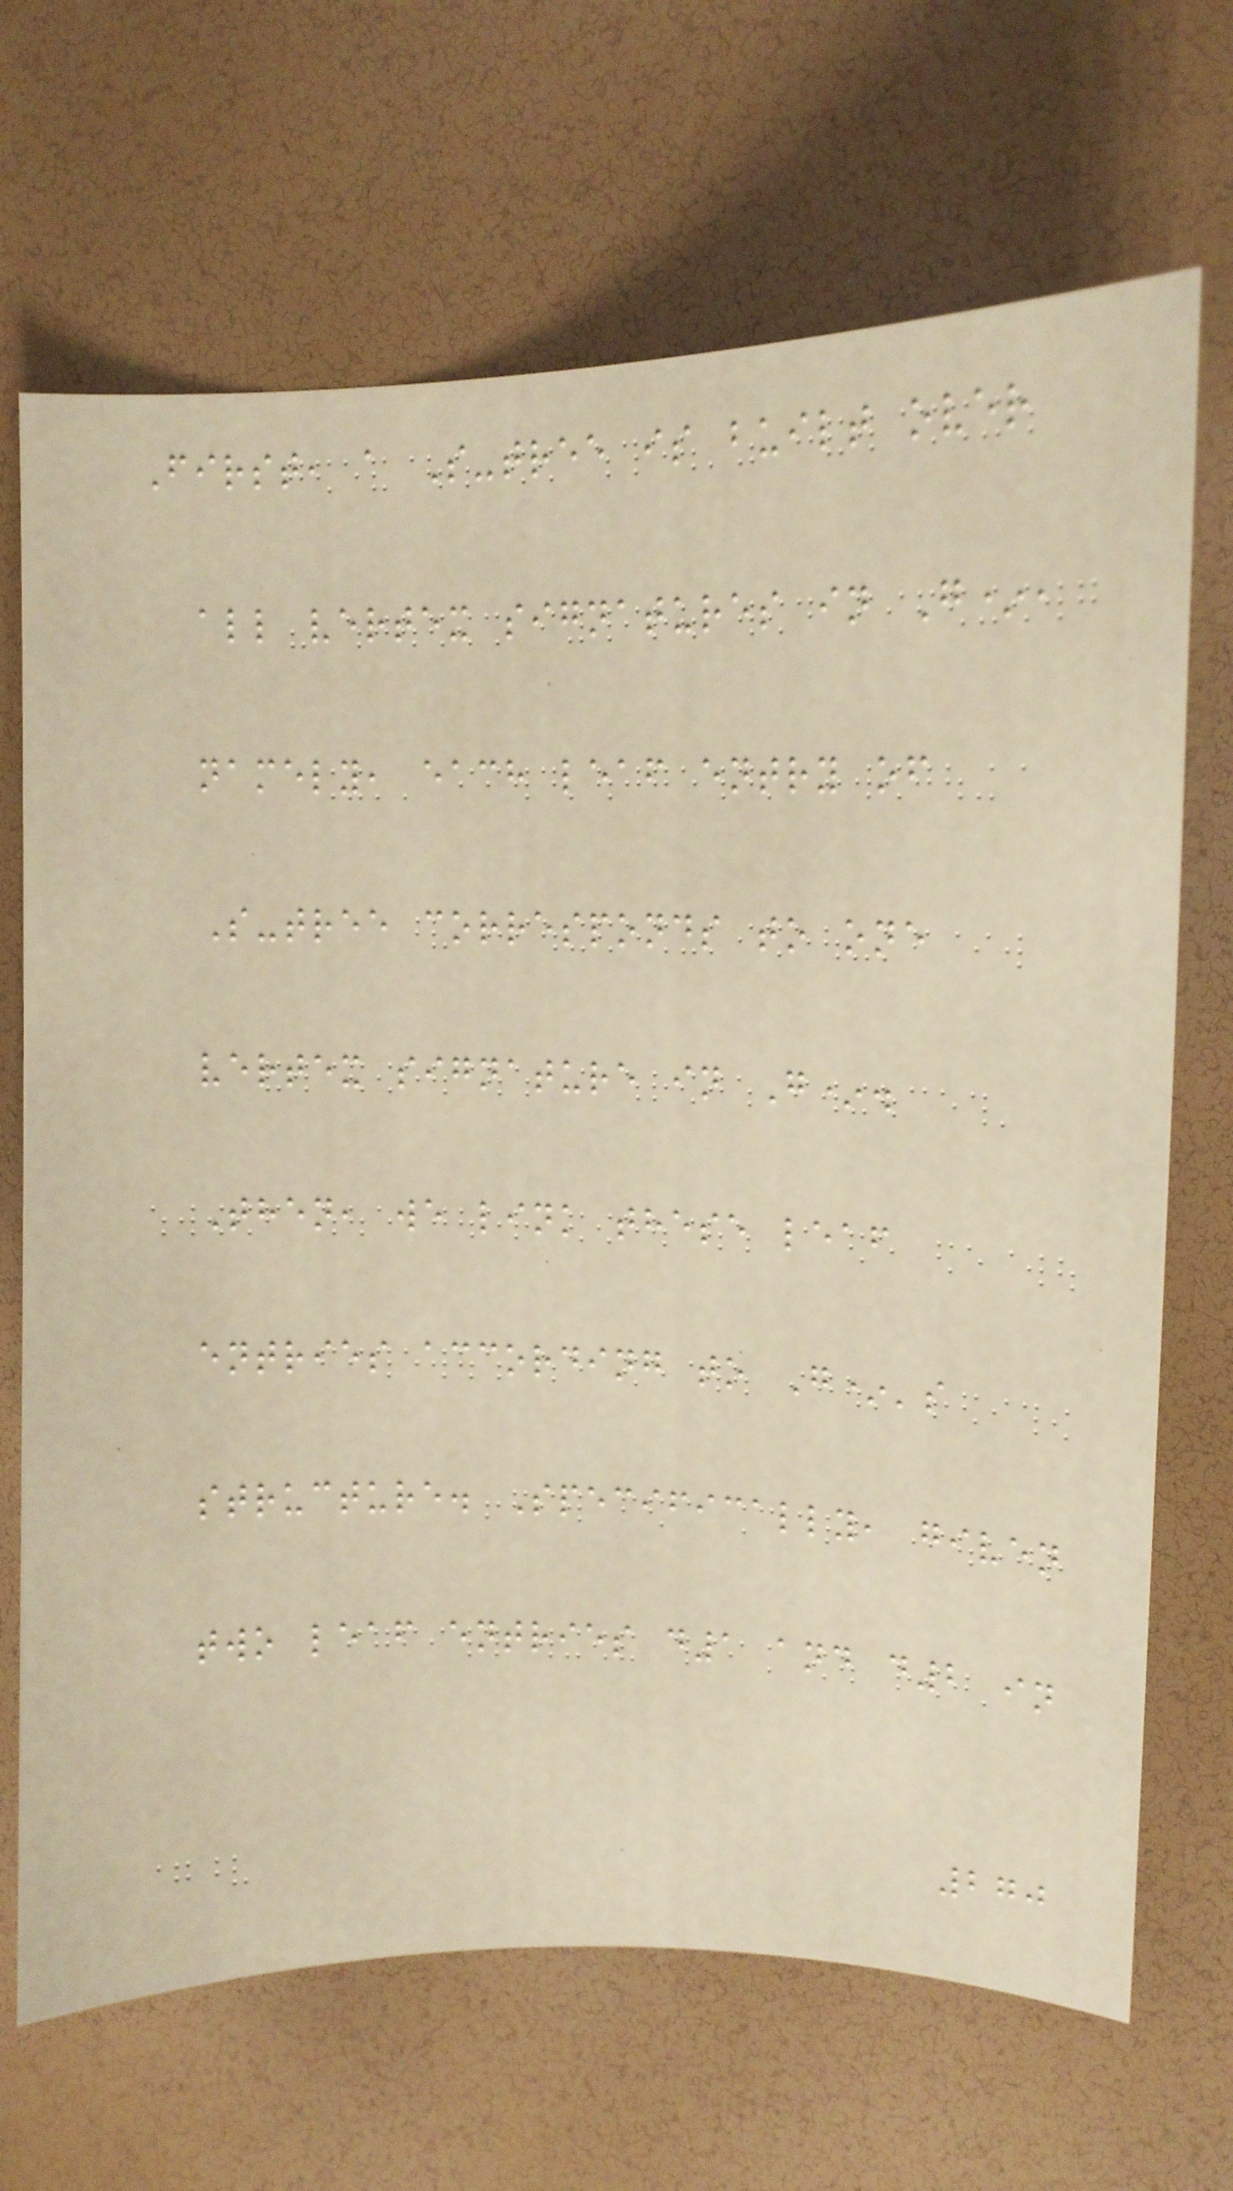First, a S-tree is built over
all vertex signatures in G*,
namely, each leaf entry of
S-tree corresponds to one
vertex signature in G*.
Then, we link these leaf
entries according to G*'s
structure. Specifically, given
two leaf entries d1 and d2 in
270
